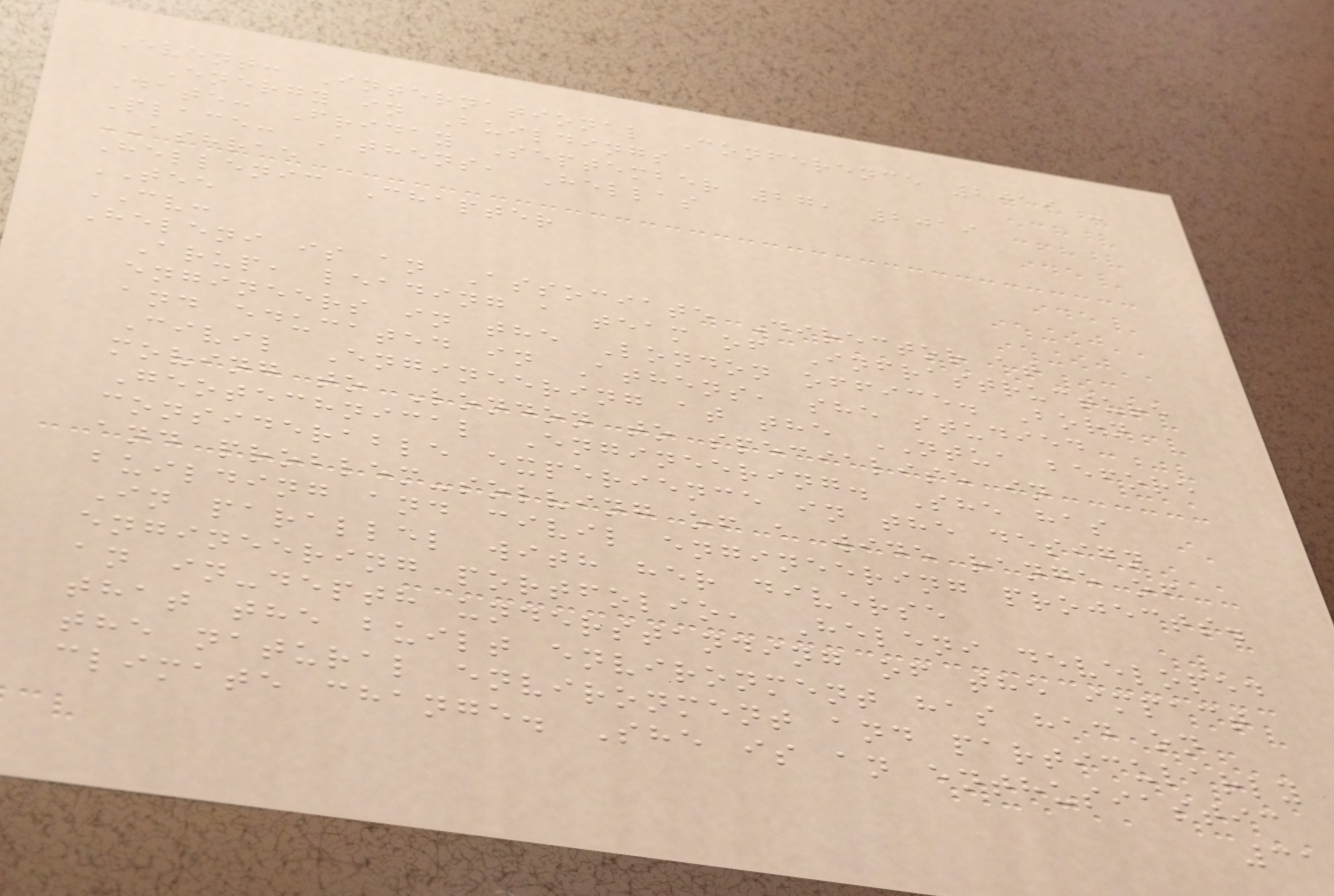Event: International Conference 2019 -
Energy in Buildings
Date: Friday September 27, 2019
Place: Athens, Hellas
ASHRAE
Hellenic Chapter
TEE
CV:
Heleni is an Associate Director at
Arup, leading a team of Infrastructure
engineers in the London office. Born
and educated in Athens, she studied
Civil Engineering at the NTUA before
moving to London to specialise in
Geotechnical Engineering. She has
considerable experience in the design
and problem-solving of a wide range of
building and civil engineering projects.
In parallel with her diverse
engineering portfolio, Heleni developed
an in-depth understanding of the impact
that the built environment has had on
the natural environment and particularly
climate change. She is an enthusiastic
31
